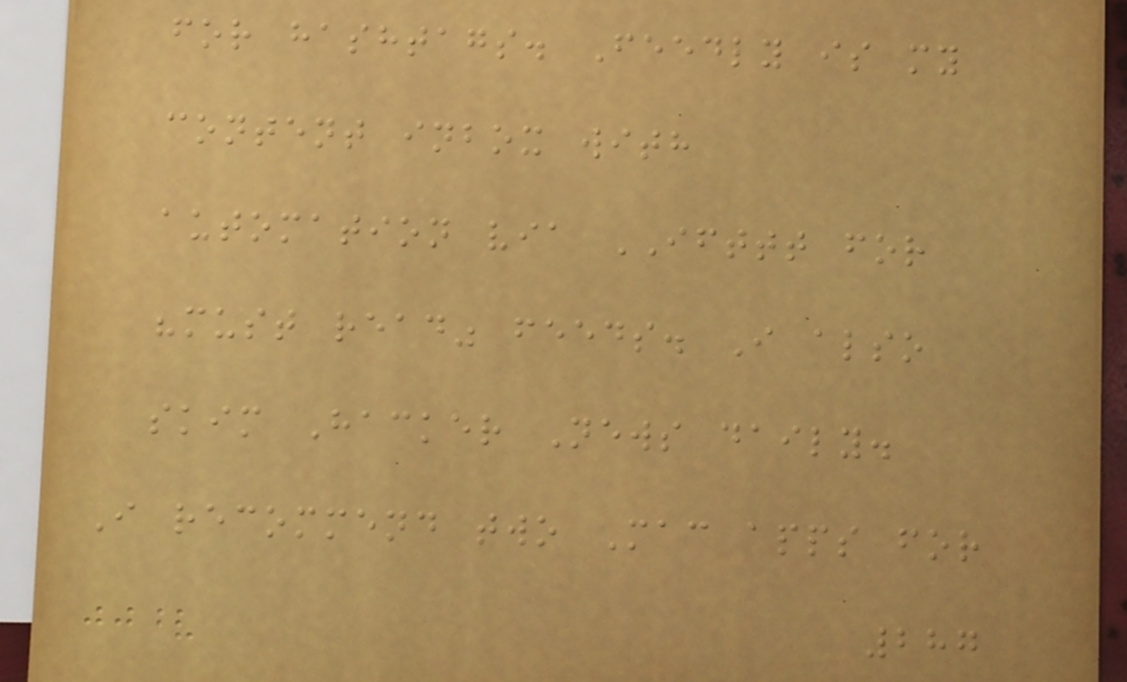for hashtags. Feedly is my
content inbox with
automation via IFTTT for
"must read" feeds. I also
skim Hacker News daily.
I recommend two Mac apps for
287
